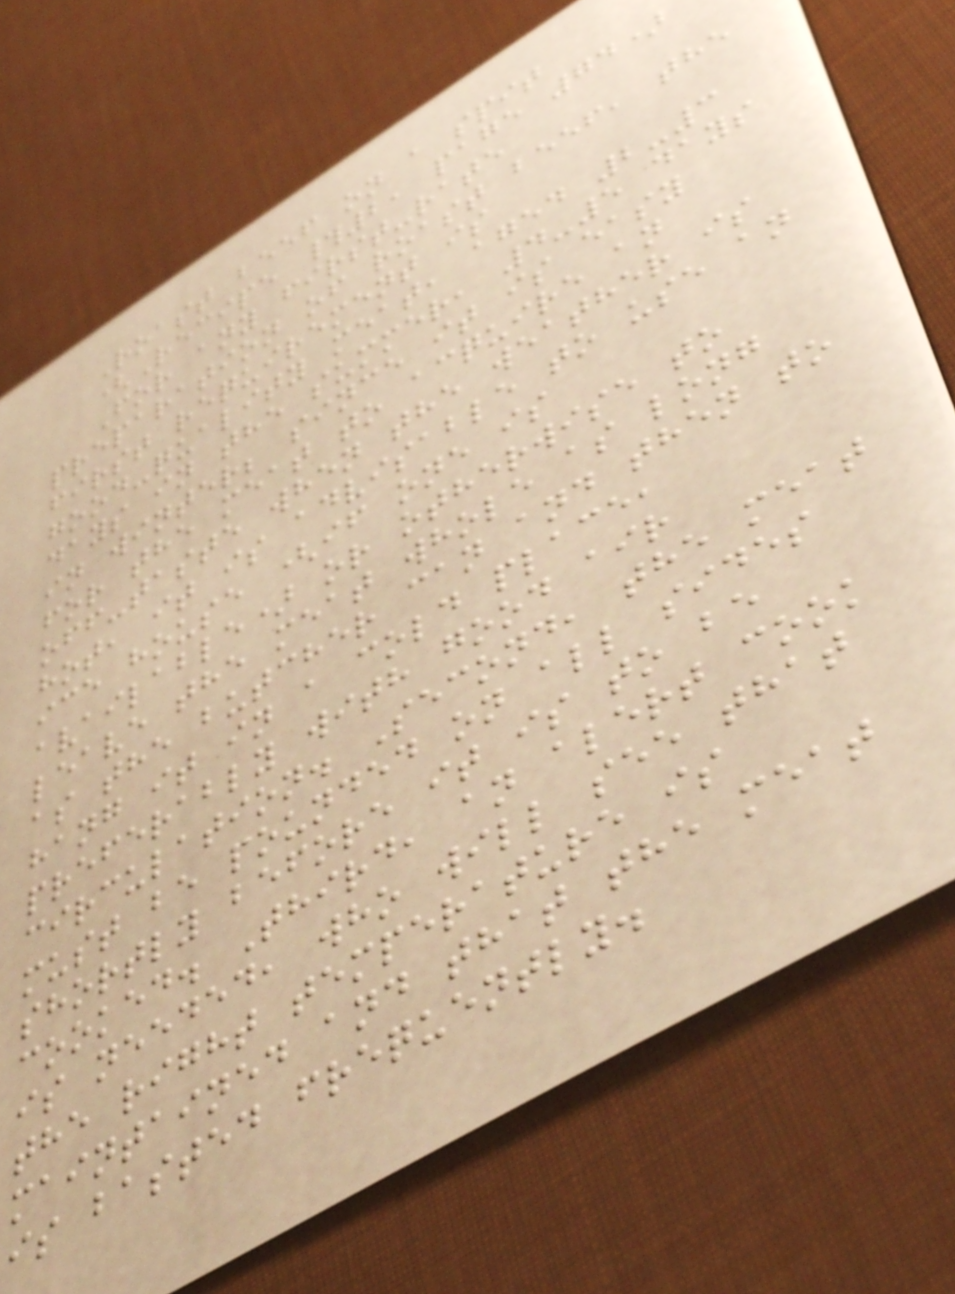Roast beef on a spit
(Recipe #2, page 74)
For any first-rate
preparation of roast beef, the
first requirement is
good-quality meat, aged 2-3
days in the summer, 4-5 days
in winter; since it is easy
for the meat to acquire an
off-taste when the weather is
hot, it is advisable to use an
ice house (if one is
available) or otherwise to
leave the meat whole as long
as the butcher can and then to
hang it in a cold place,
preferably with good air
circulation. Second, the meat
must be pounded on all sides
shortly before it is to be
cooked. Third, an alert cook
is needed, who will see that
the right temperature is
maintained and that the meat
is basted frequently.
